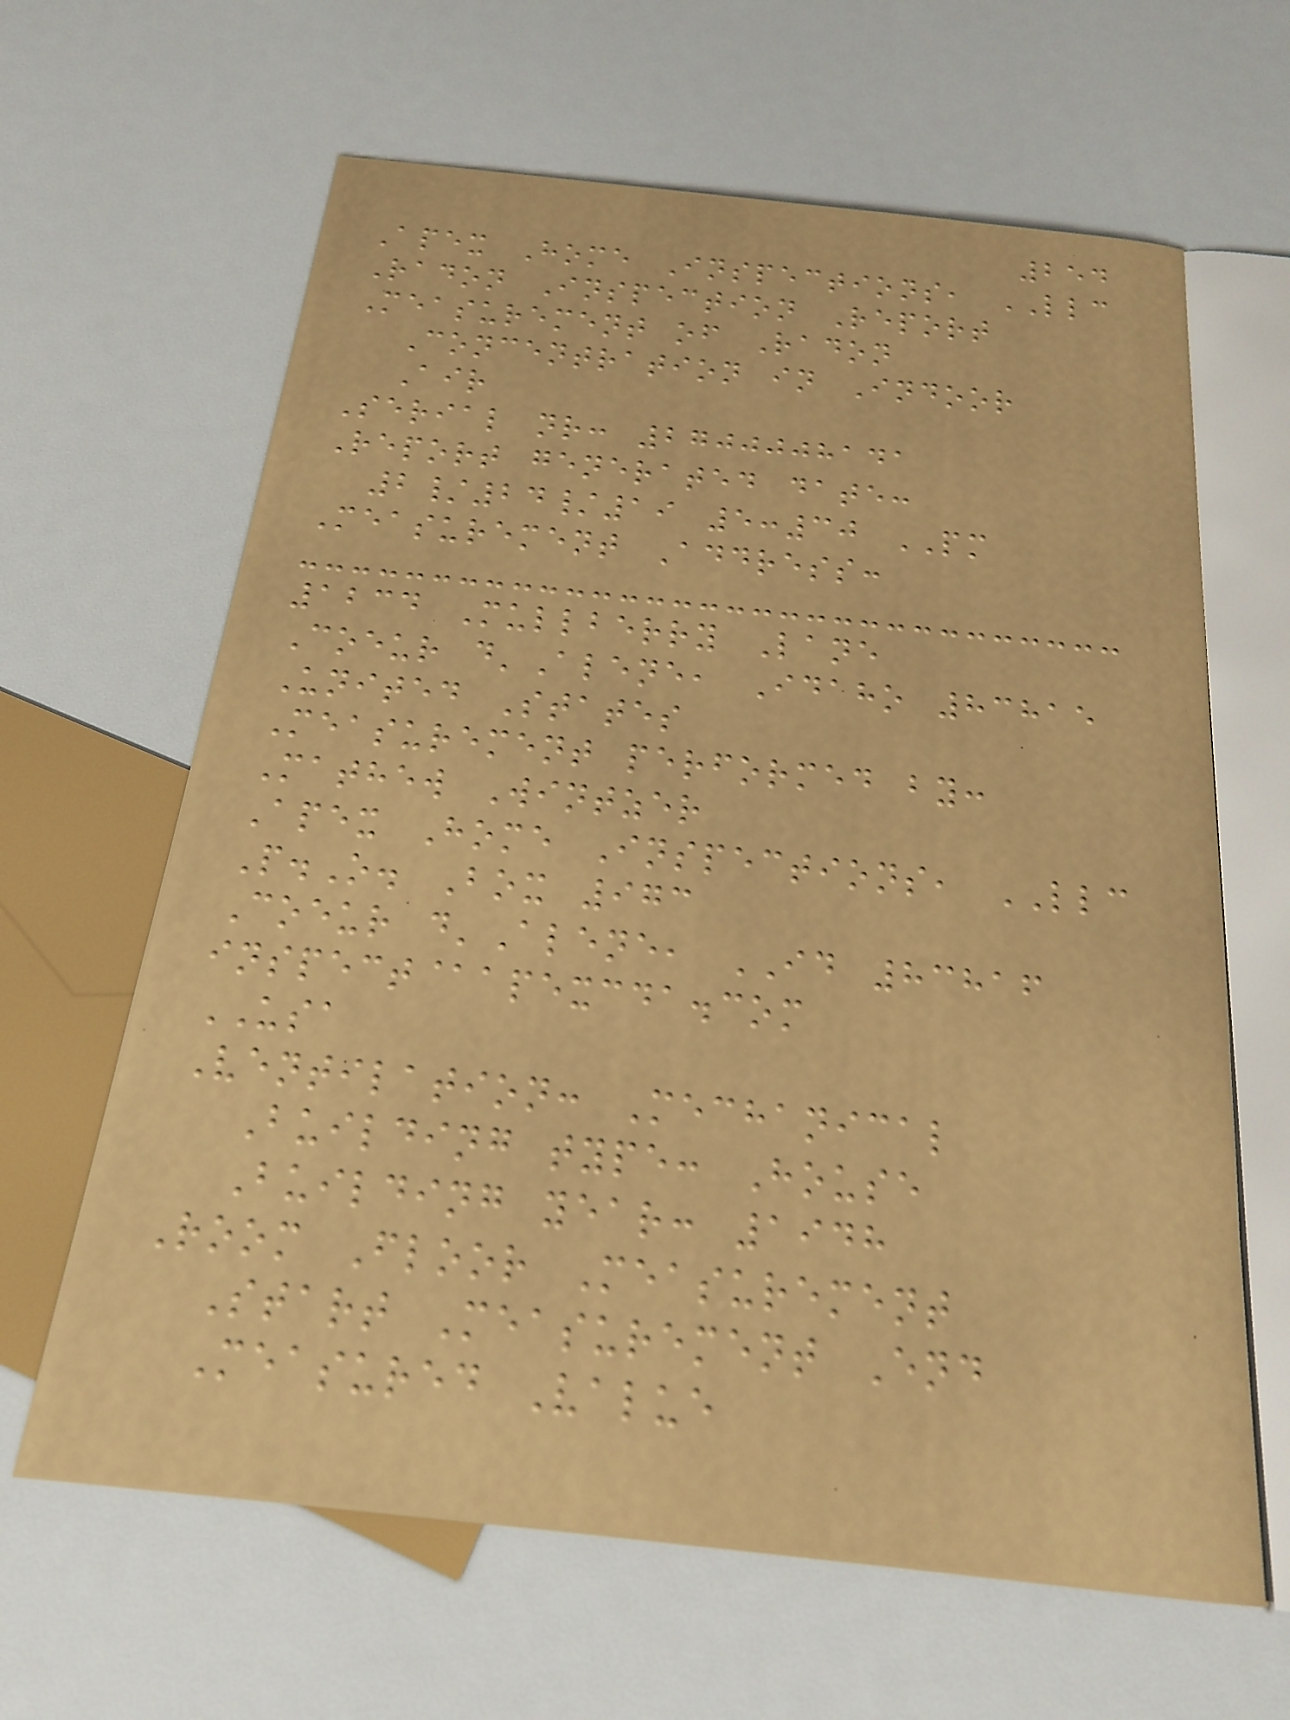254
Apex Home Inspections, LLC
Radon Inspection Report
Measurement of Radon
Concentration in Indoor
Air
Serial nr: 2700008141
Report generated date:
2/24/19 5:30 PM
Measurement Address:
1234 Mullberry Lane
Coeur d'Alene, Idaho 83815
United States
Measurement performed by:
Mathew Wintzer
Apex Home Inspections, LLC
P.O. Box 973
Coeur d'Alene, ID 83816
inspect@apexcda.com
USA
Ventilation: Mechanical
Building type: House
Building year: 1948
Room Floor Measurement
Start Measurement End
Measured Value
